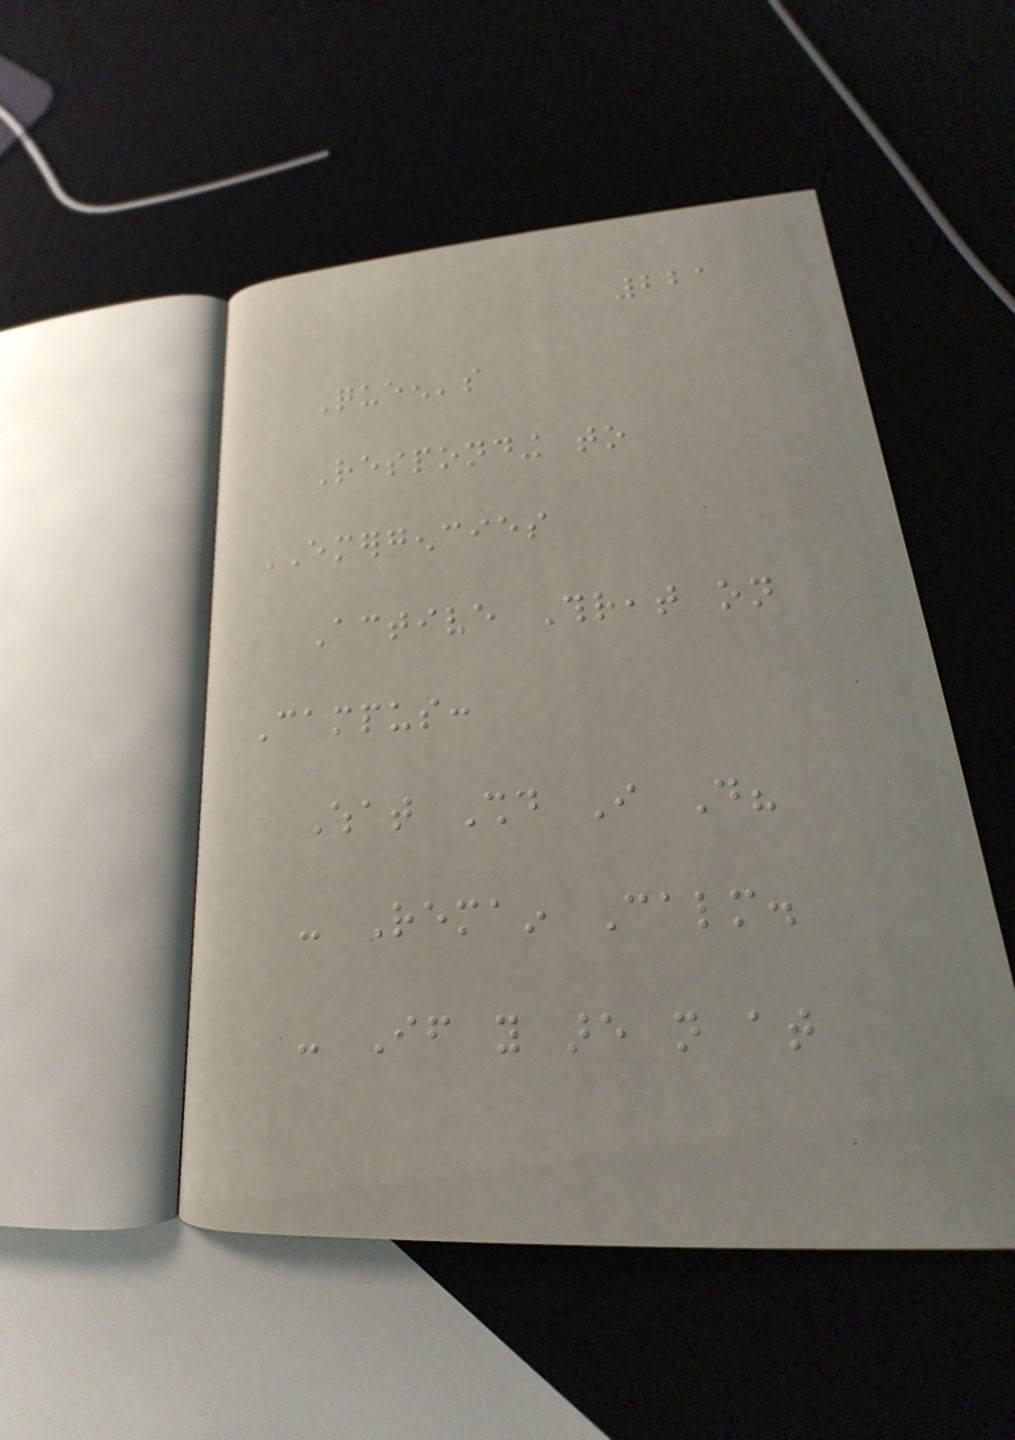221
Queen's
Responding to
EMERGENCIES
Active Threat on
Campus:
What Should I Do?
- Remain Calm.
- If you are not at
